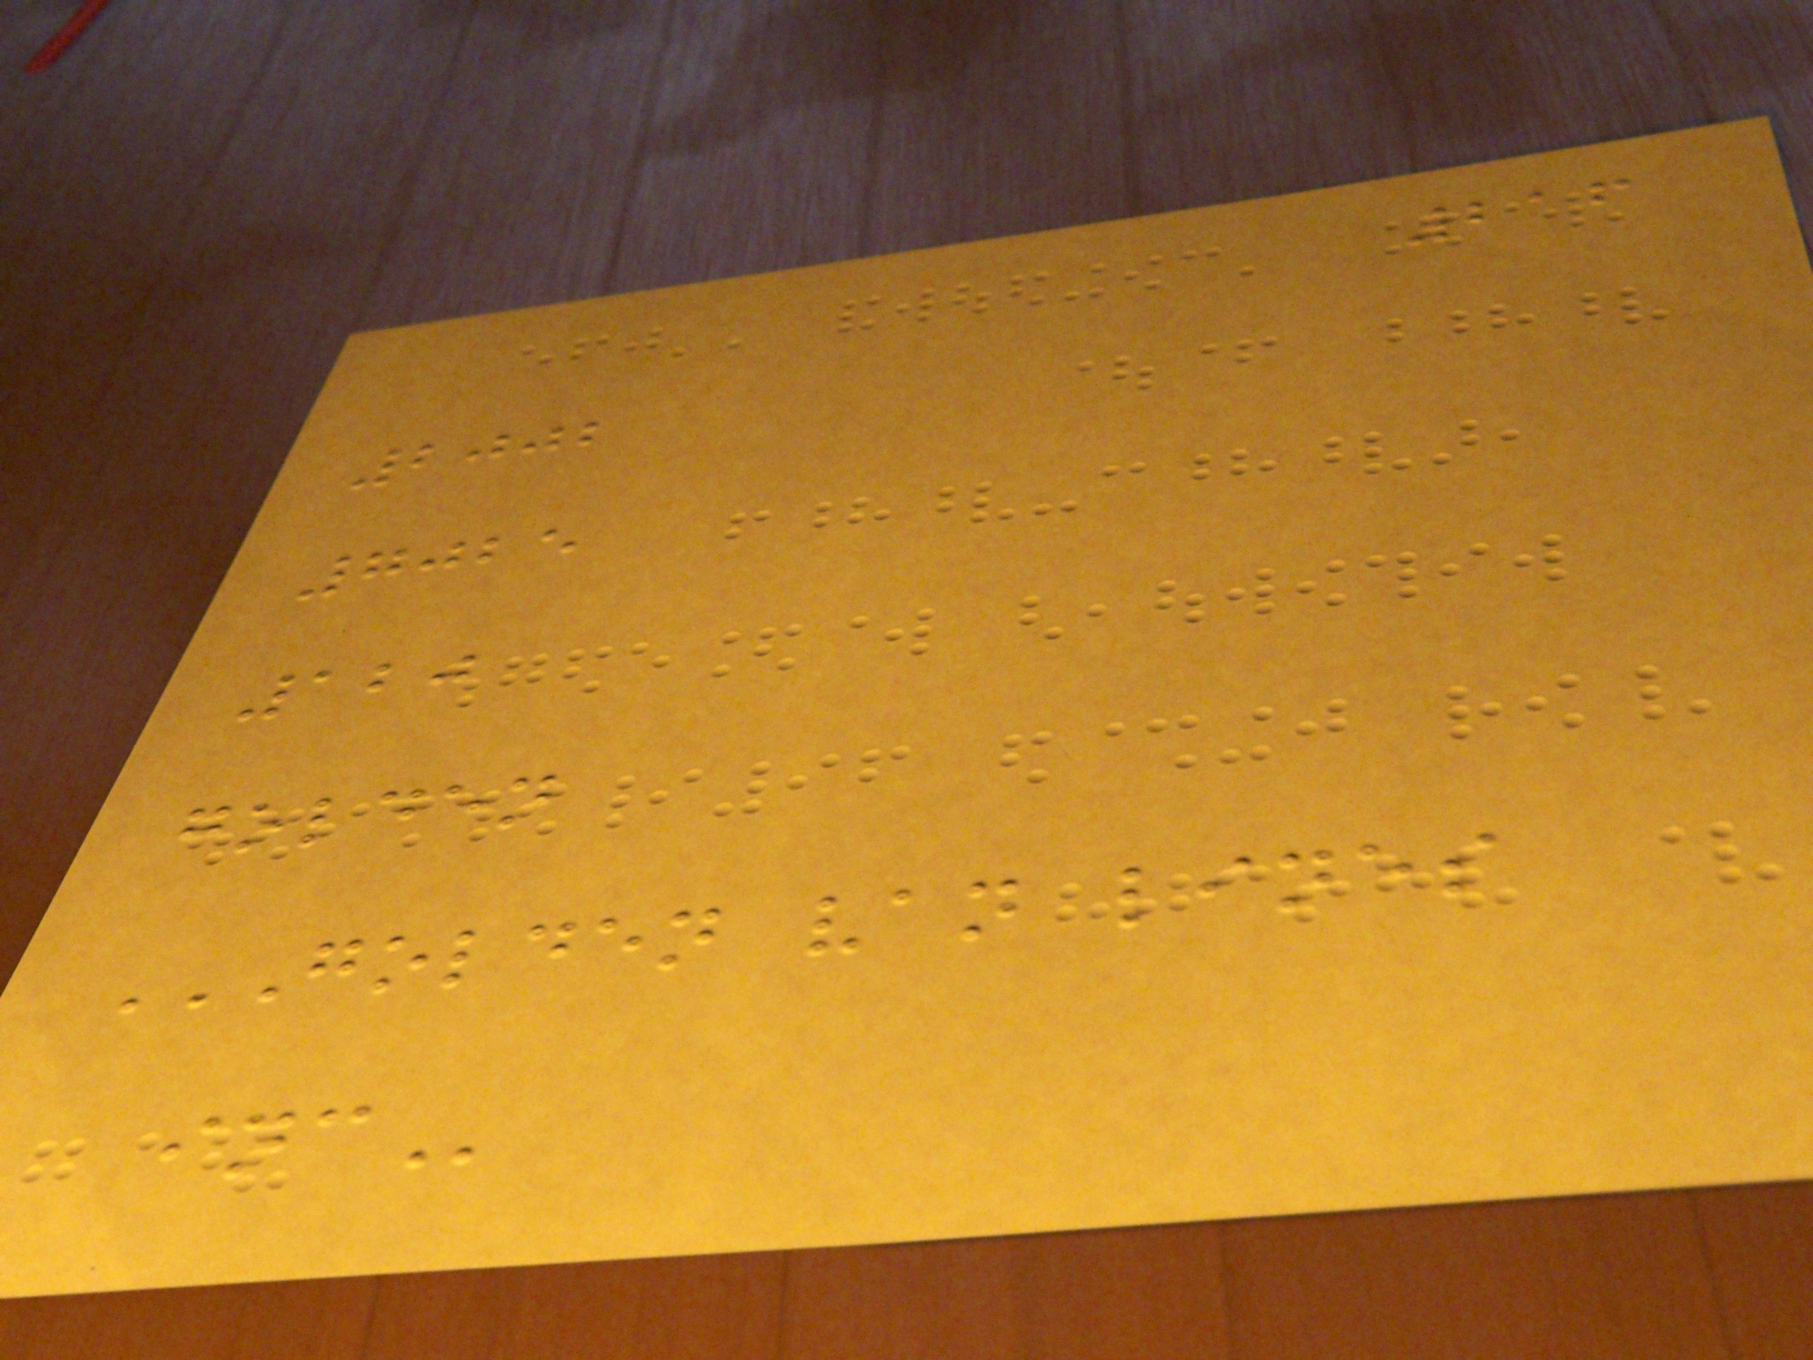216
2002
7025
120
golden
GOLDEN VAN LINES
INC
